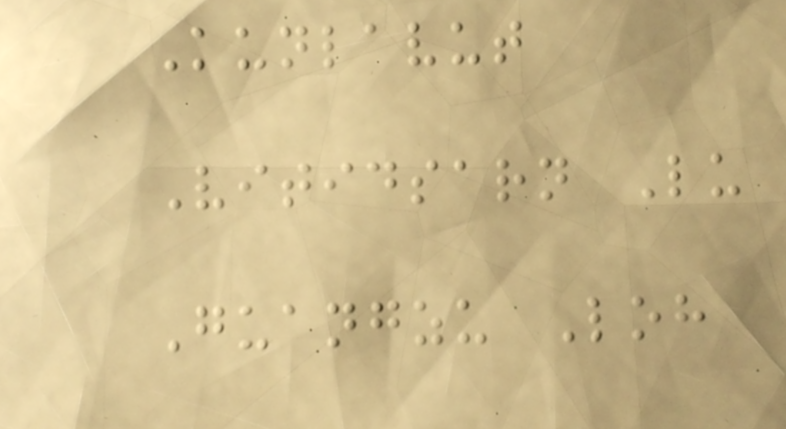Kunlavut
Vitidsarn Lu
Guangzu Loh
